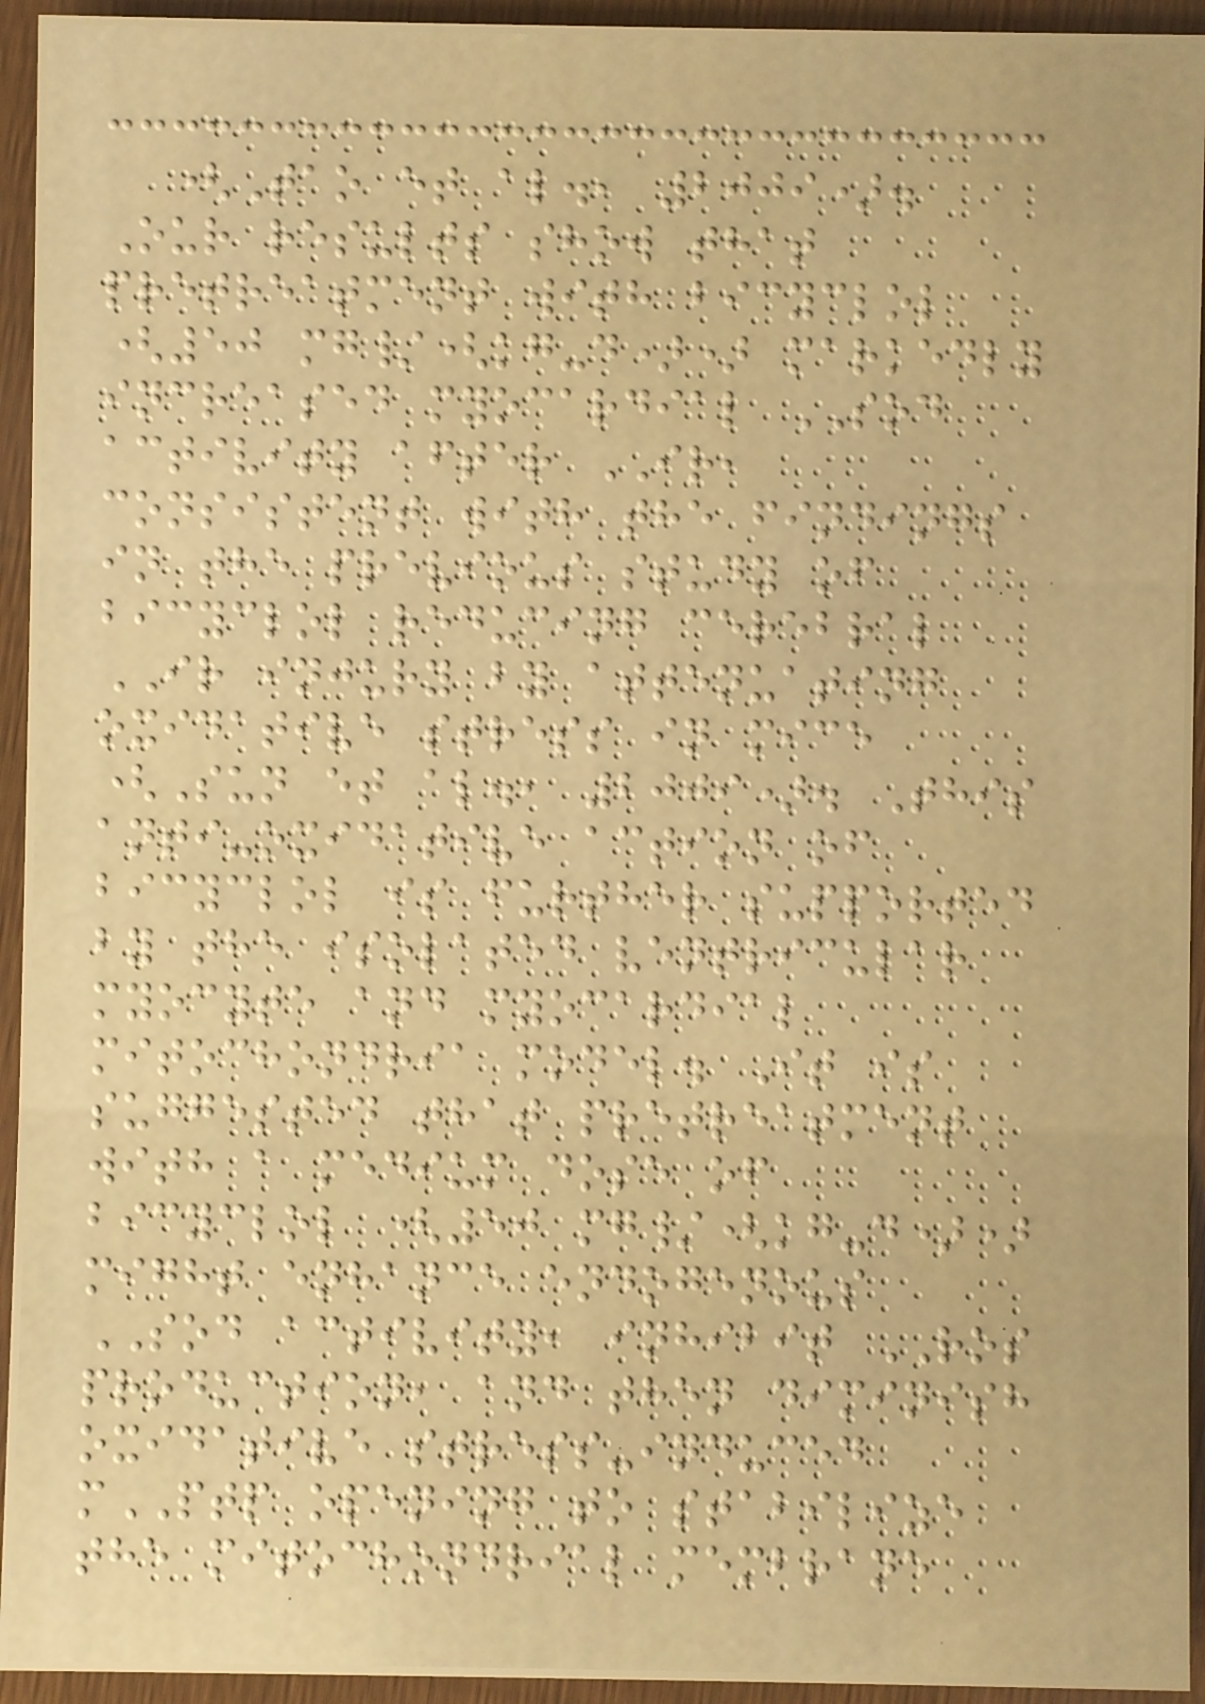(Tao et al., 2009).
Our results show that
pretreatment with bicyclol
(50 mg/(kg-d)) markedly
increased myocardial SOD
activity after IR,
consistent with the findings
in the previous study of
bicyclol reducing cerebral
IR injury by attenuating
oxidative stress in mice
(Sun et al., 2009). This
anti-oxidative action of
bicyclol is further supported
by the isolated ventricular
myocyte and myocardial
mitochondria model. It is
suggested that pretreatment
with a medium dose of
bicyclol (50 mg/(kg-d))
might enhance endogenous
SOD activity, inhibit ROS
production, and then diminish
oxidative stress-induced
mPTP opening to stabilize
the mitochondrial membrane
